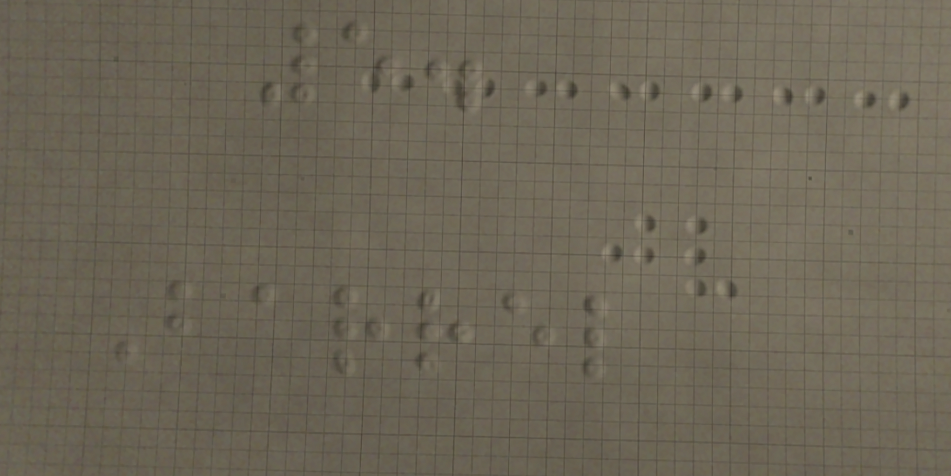5.
Barrel
